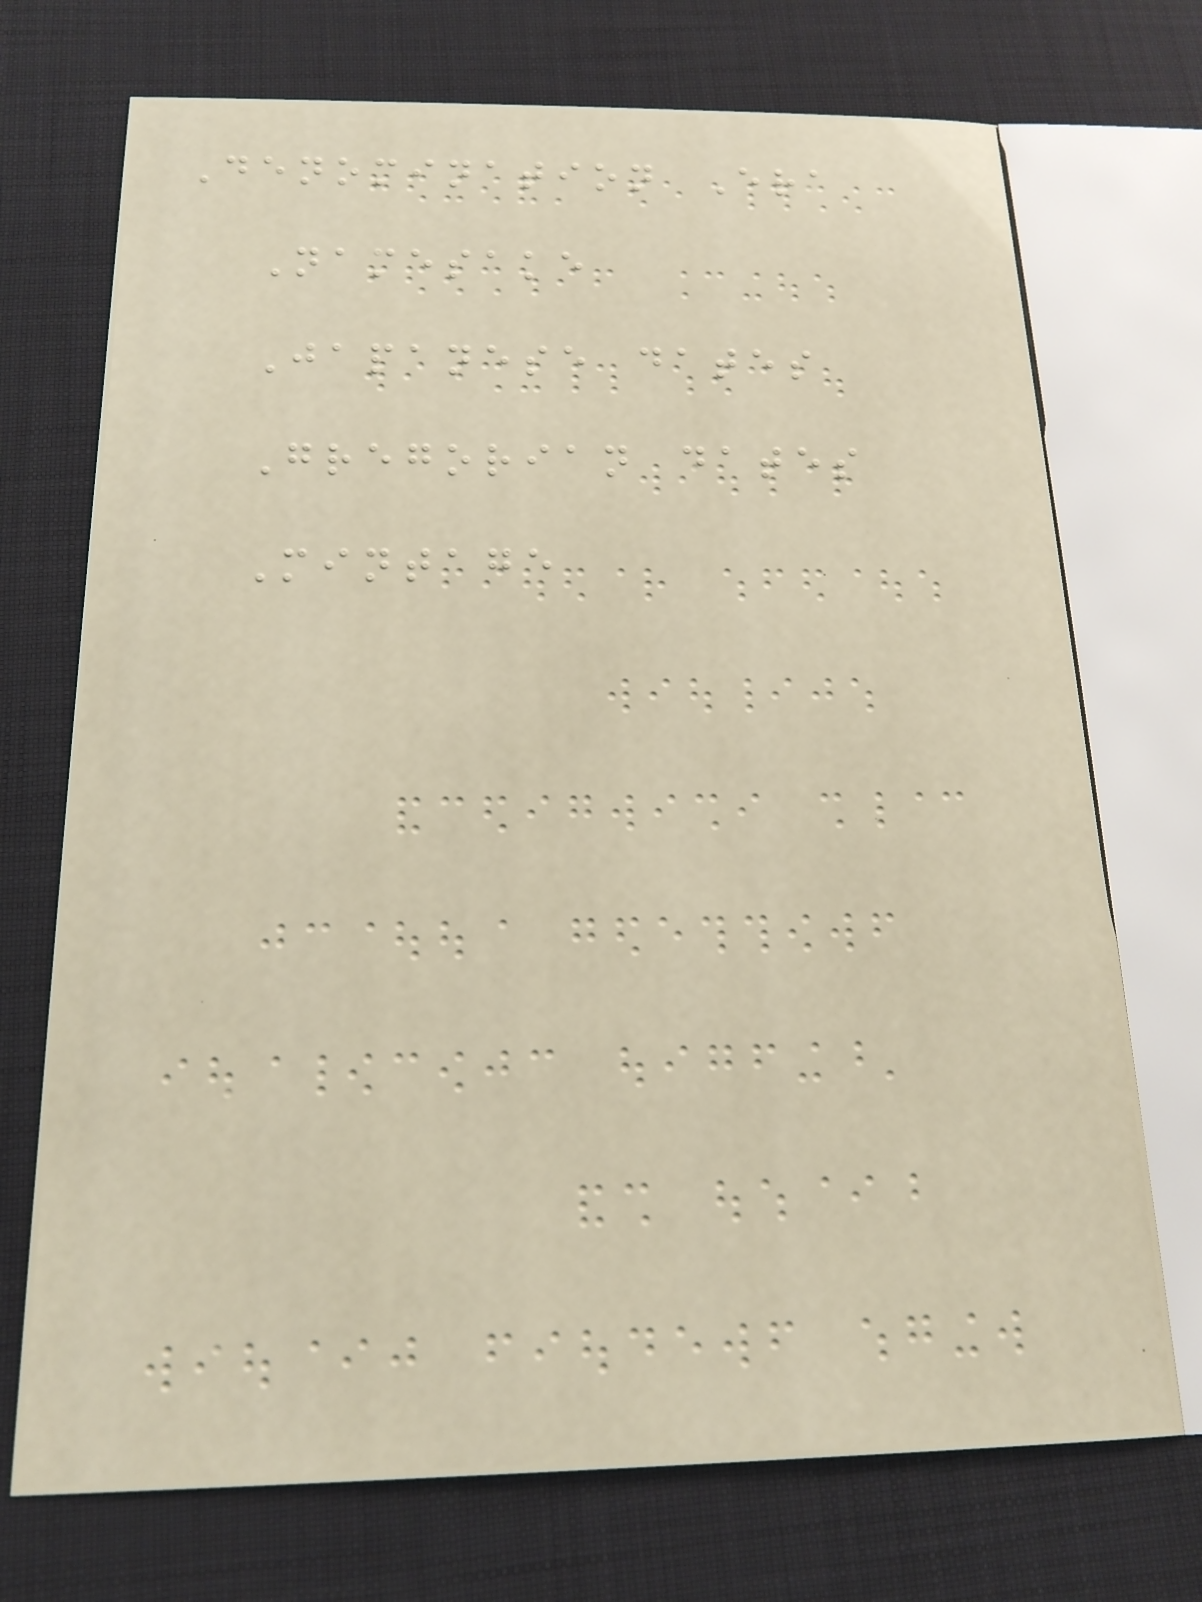Denomination Era
Namesake
Japanese dates
Gregorian dates
Mintage
